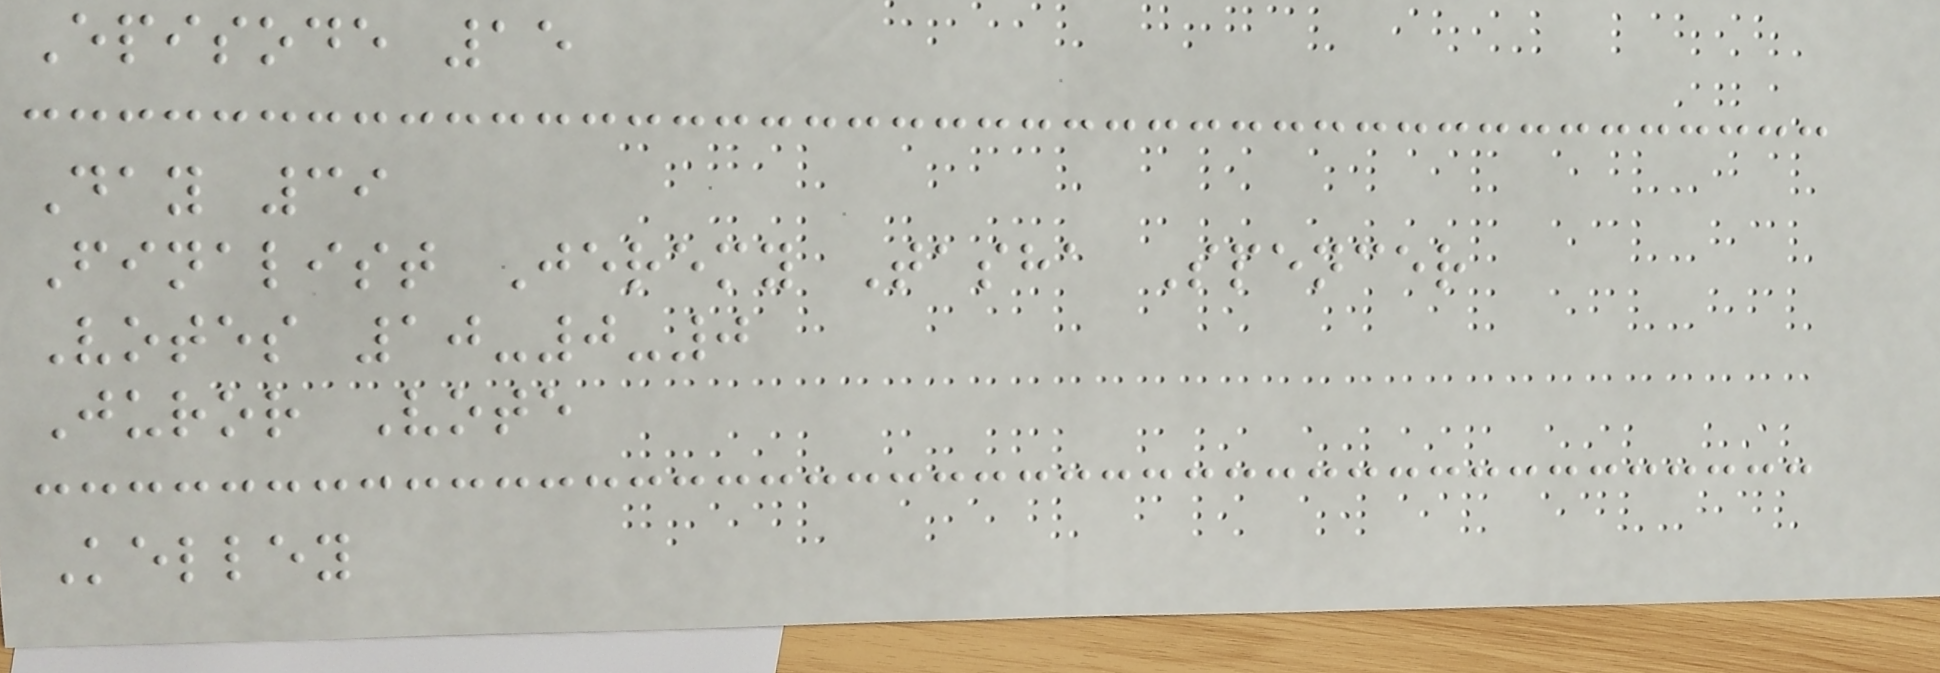Episode 15
Day 39
Finalist Jeremy Tasha Spencer
Votes 10-0-0
Juror Vote
Kelley
